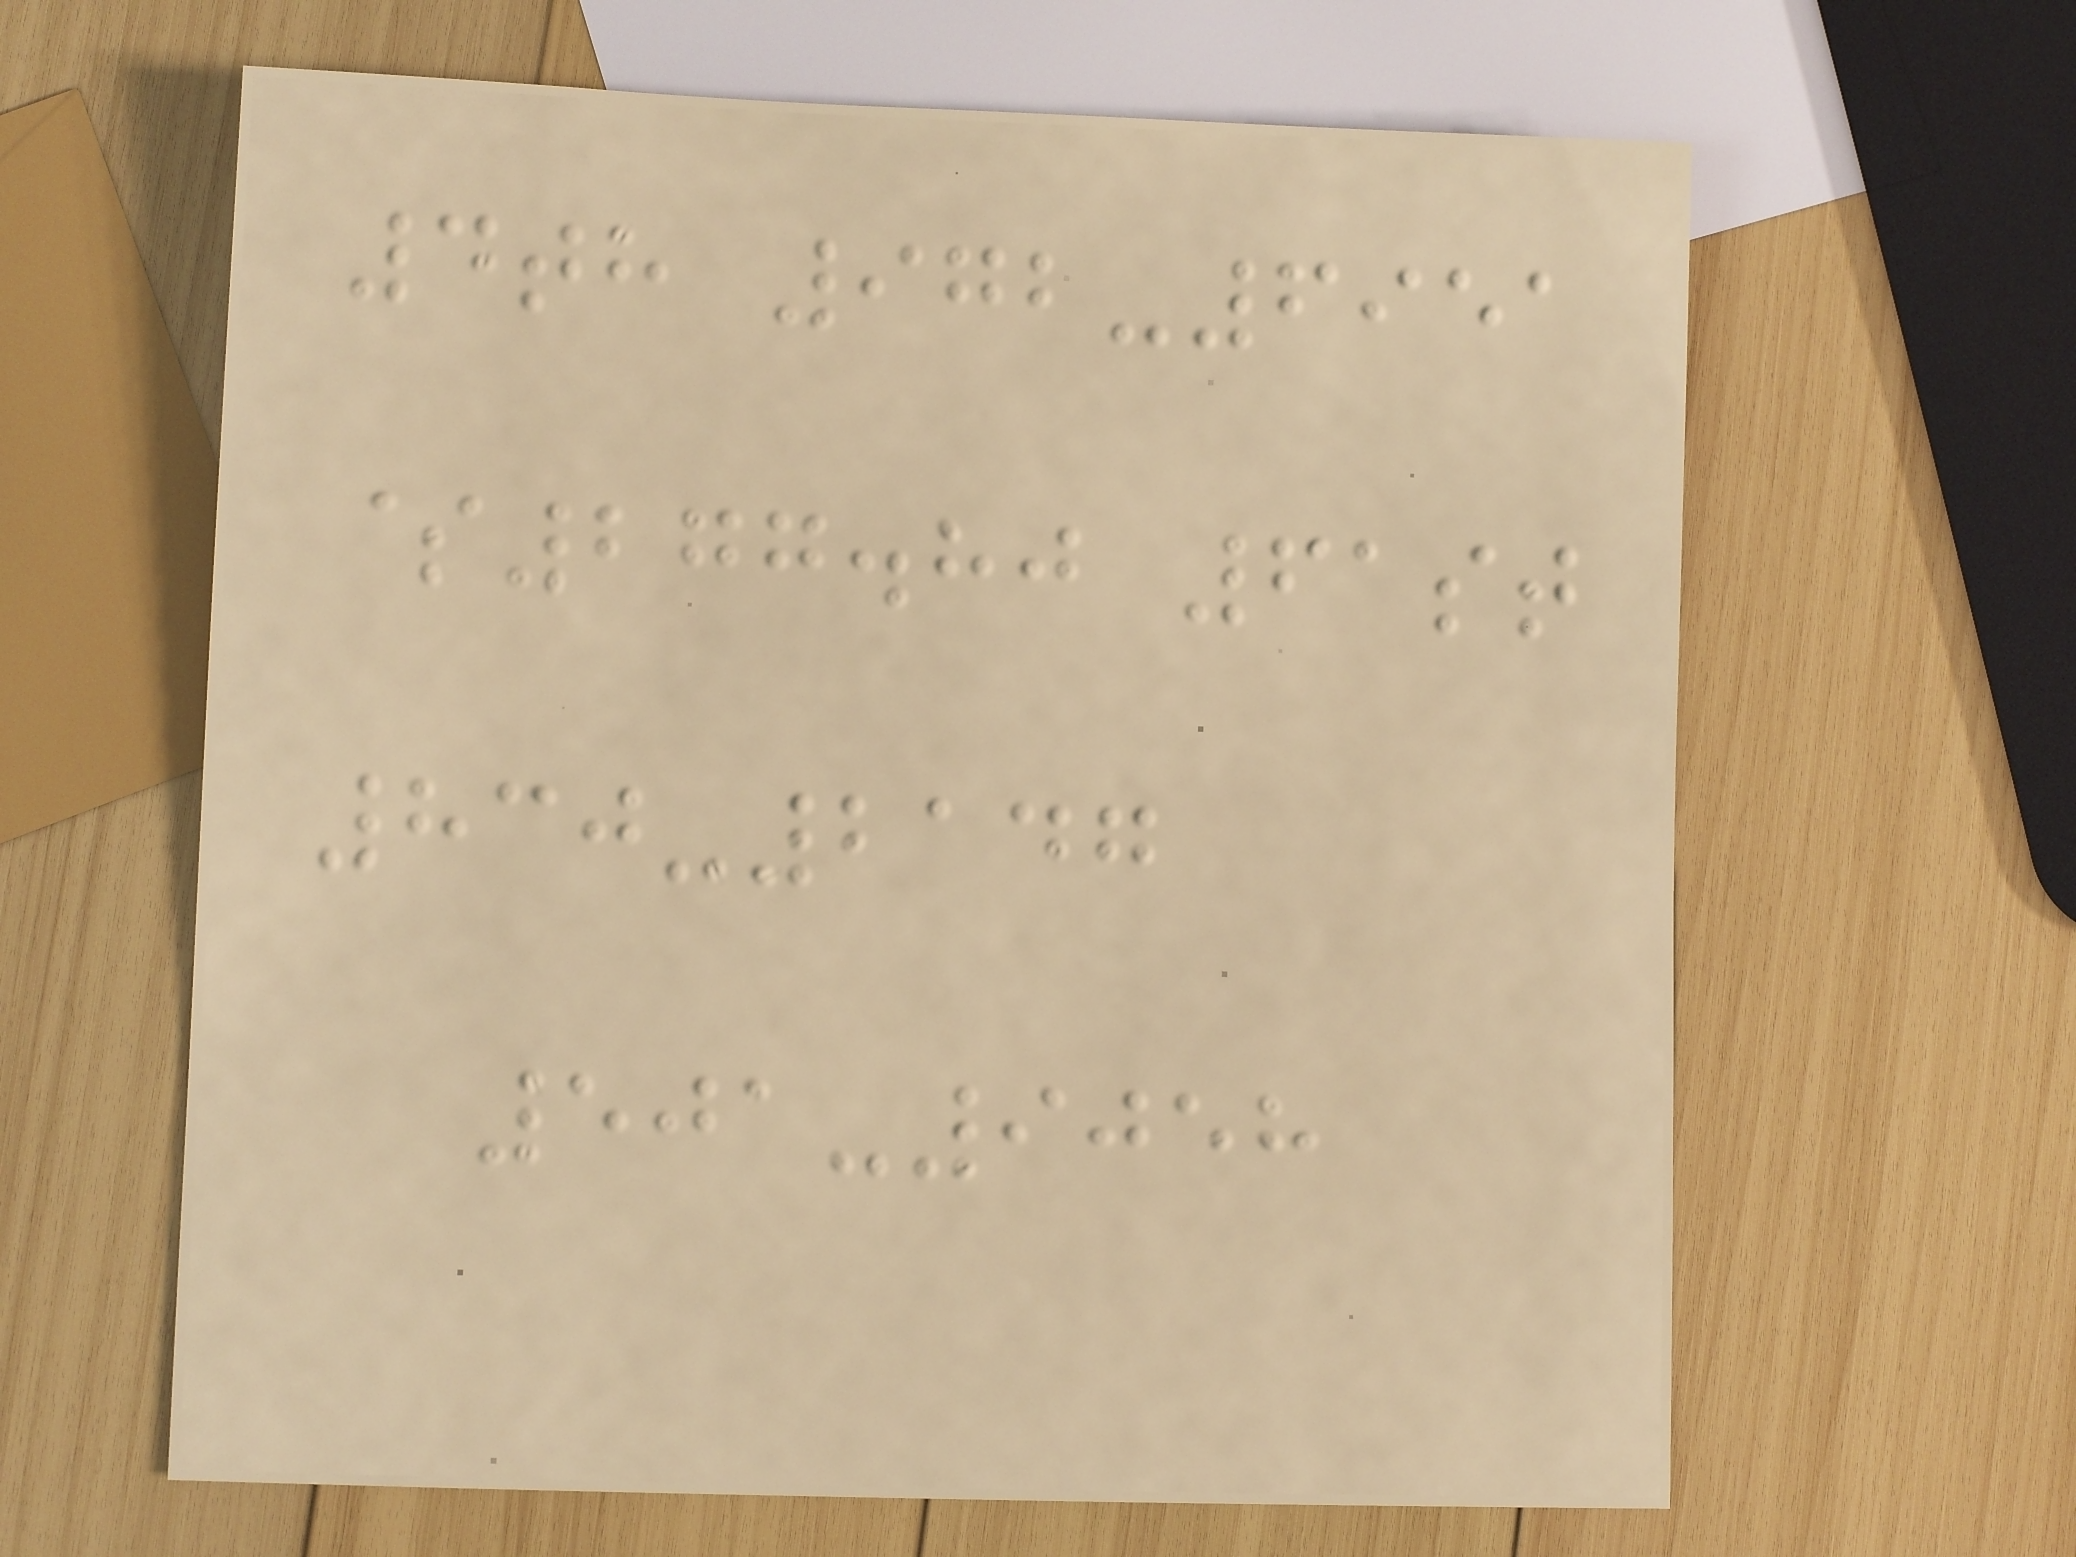4th 972-6951
$277.80 61st
830-2147
501-9058
